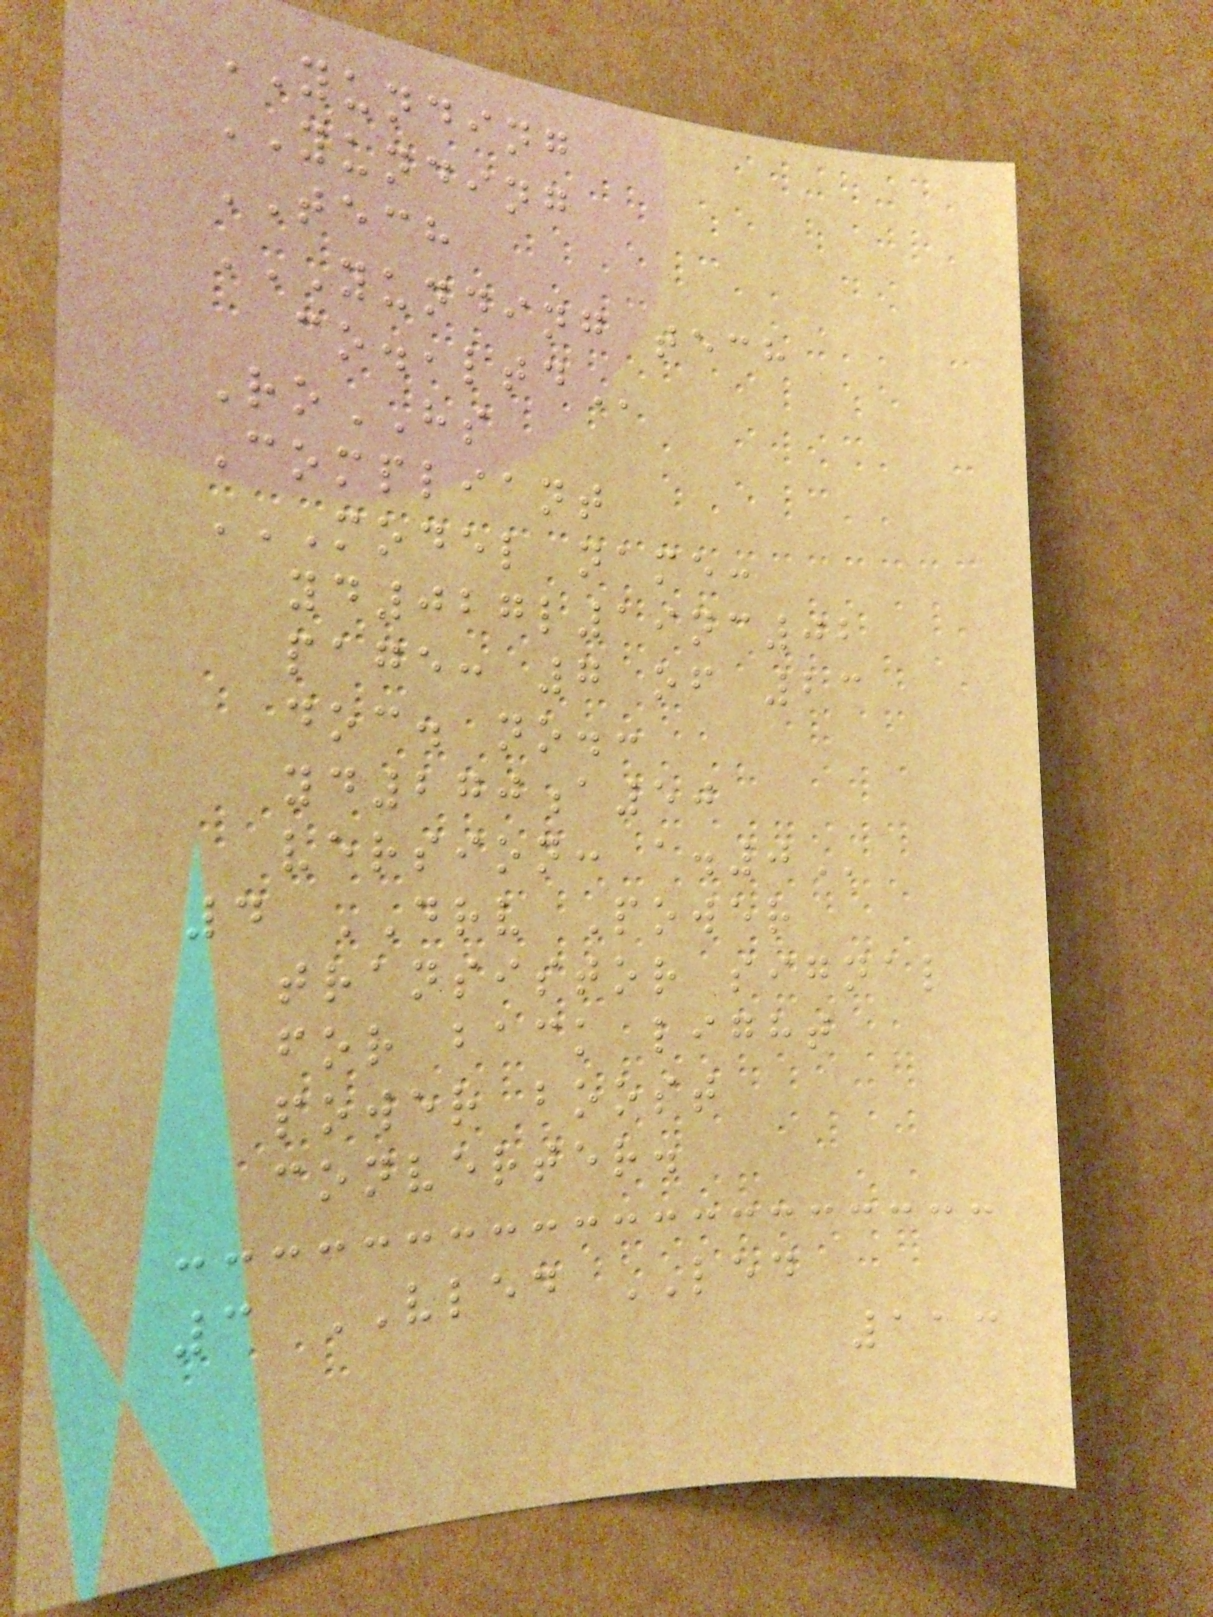YUNDING
YUNDING
TECH
YUNDING TECH
CO.,LTD
RoHS
Compliant
MODEL NAME:
YD027L19NC02
PAGE: 7 OF 23
DOC. NO.:
YD270A50
VERSION: A.0
4 DRV Power
transistor signal
for back light
power boost
converter.
3 VLED LED
113
